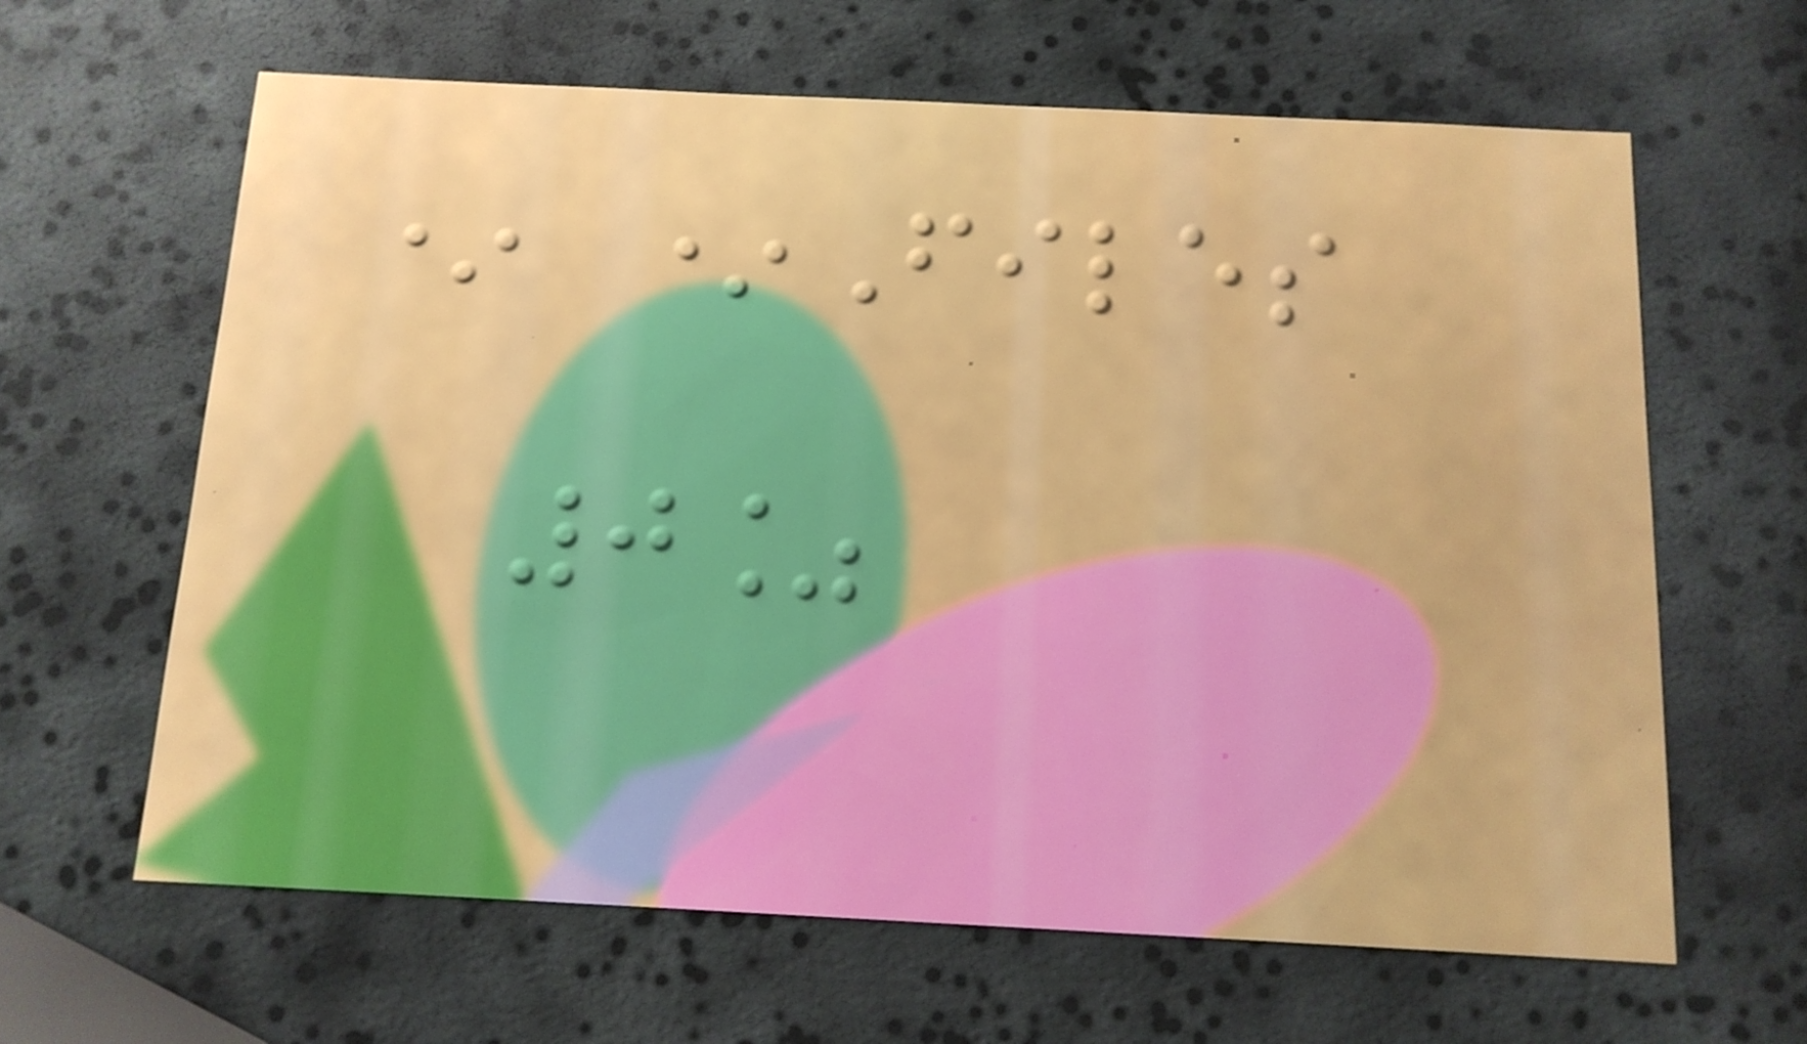* *Files
0%
